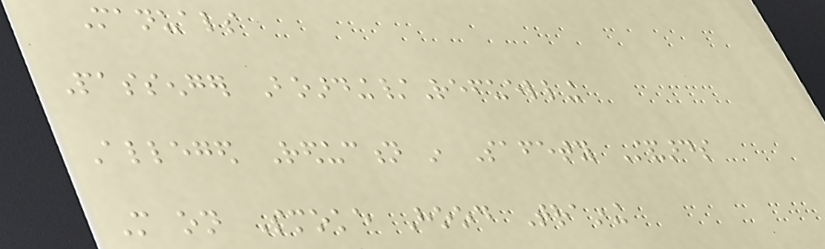Manuals
Passenger Boarding/Refuelling
Alleged Reduction in Safety Standards
More on Smoke Hood Training
